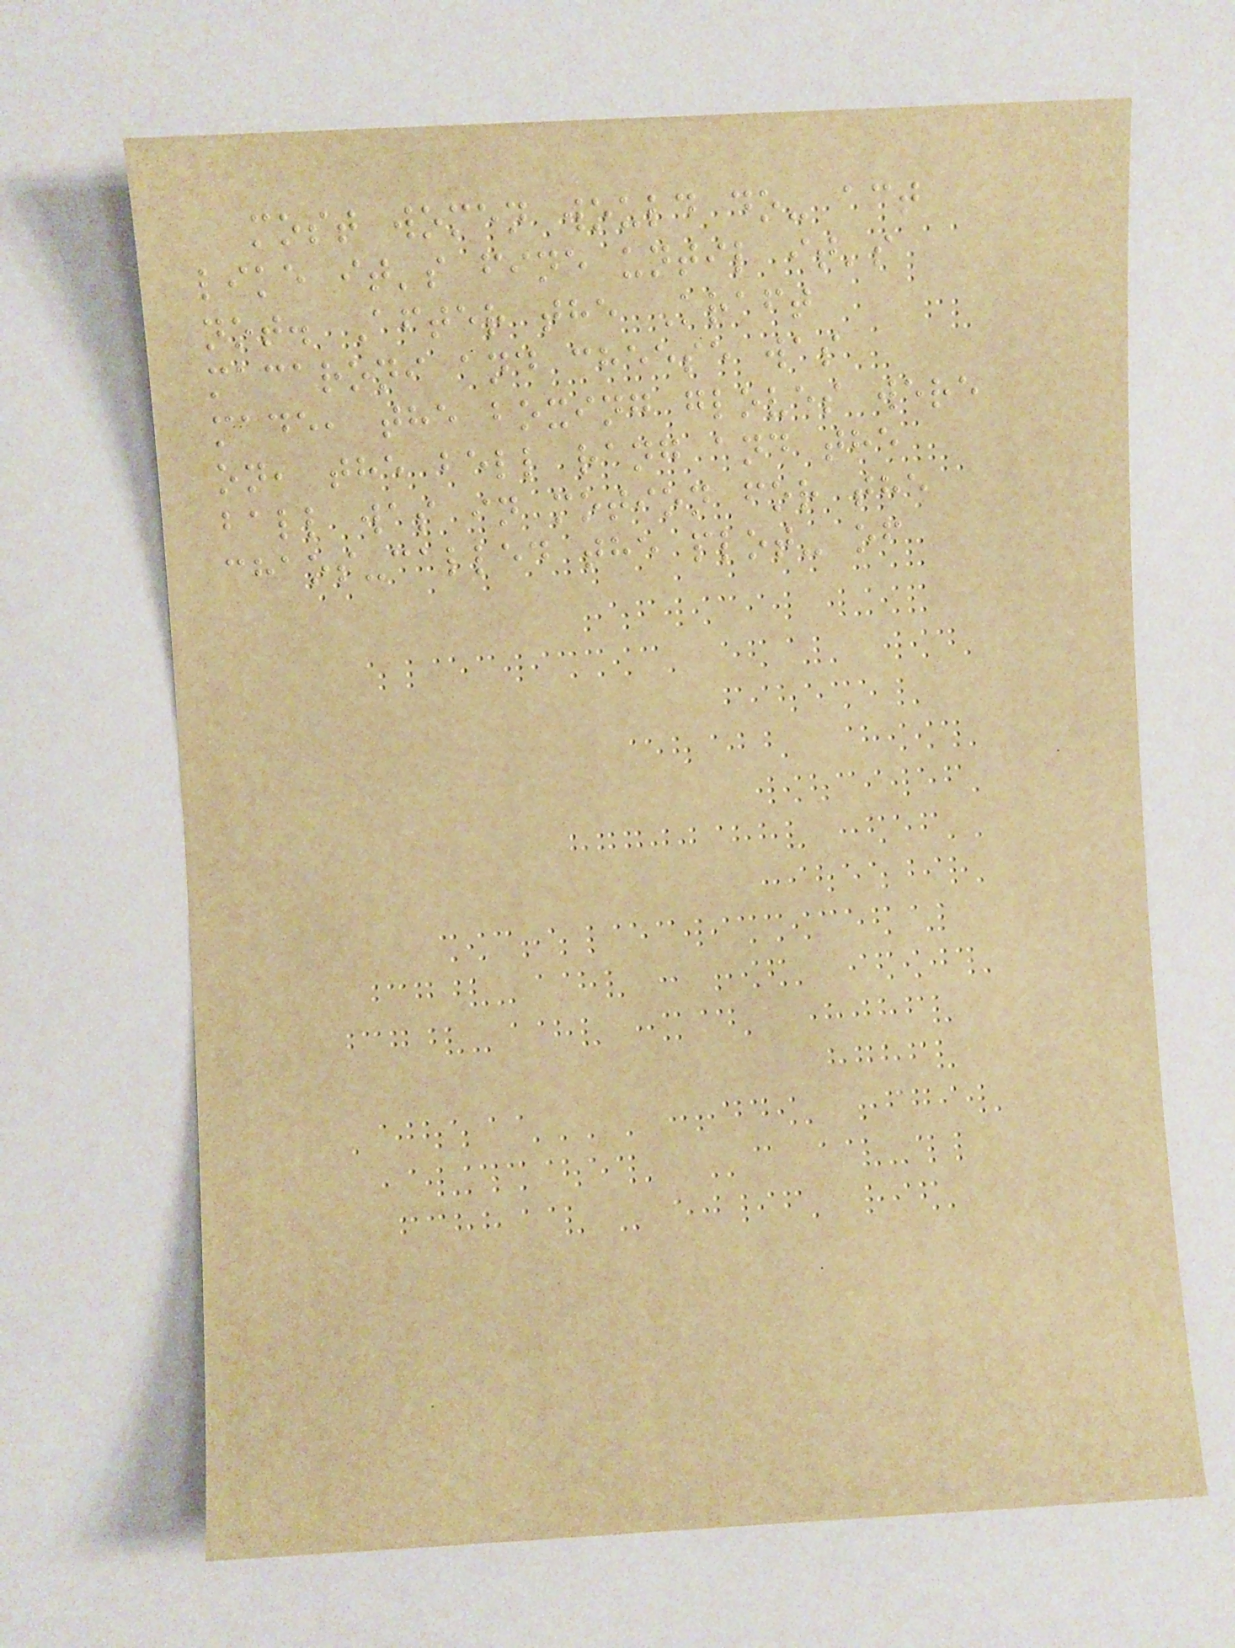most women would do- act
like it's fine until it's
not. After the Kraft
macaroni and cheese was
made, the boxing gloves were
on, the bell rang and the
ball was in motion for the
chaos-called the plot- of
